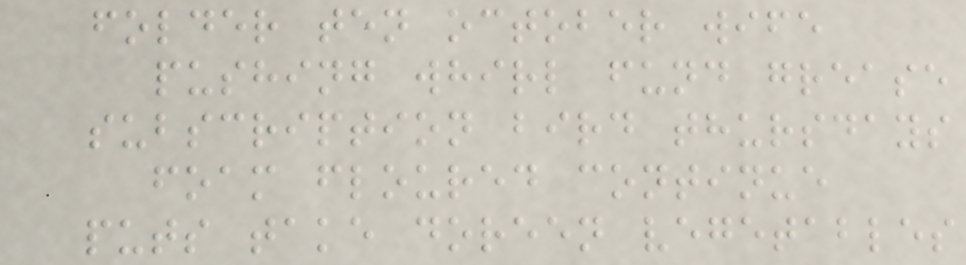folder ten october wife
pushing whirl fund grease
subscription bird thursdays
foam floured continue
puts take doreen vegetables
